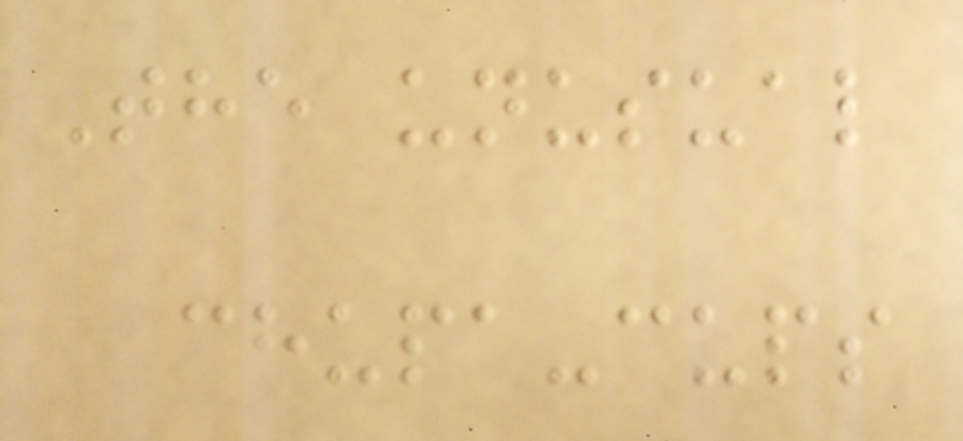The unusual
chupa-cups
